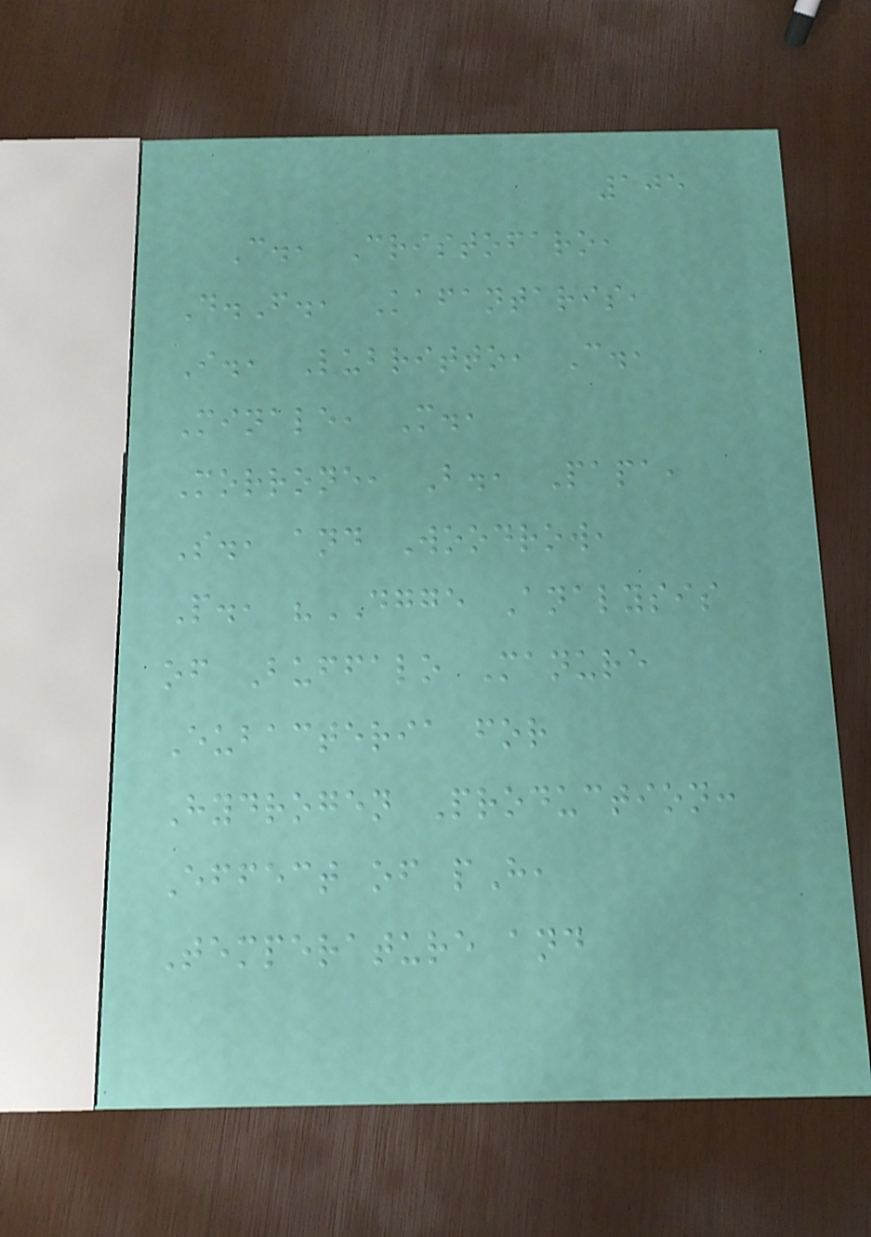105
C., Cristofaro,
D.F., Kafantaris,
I., Lubritto, C.,
Minale, M.,
Morrone, B., Papa,
S., and Woodrow,
P., "DGGE Analysis
of Buffalo Manure
Eubacteria for
Hydrogen Production:
Effect of pH,
Temperature and
